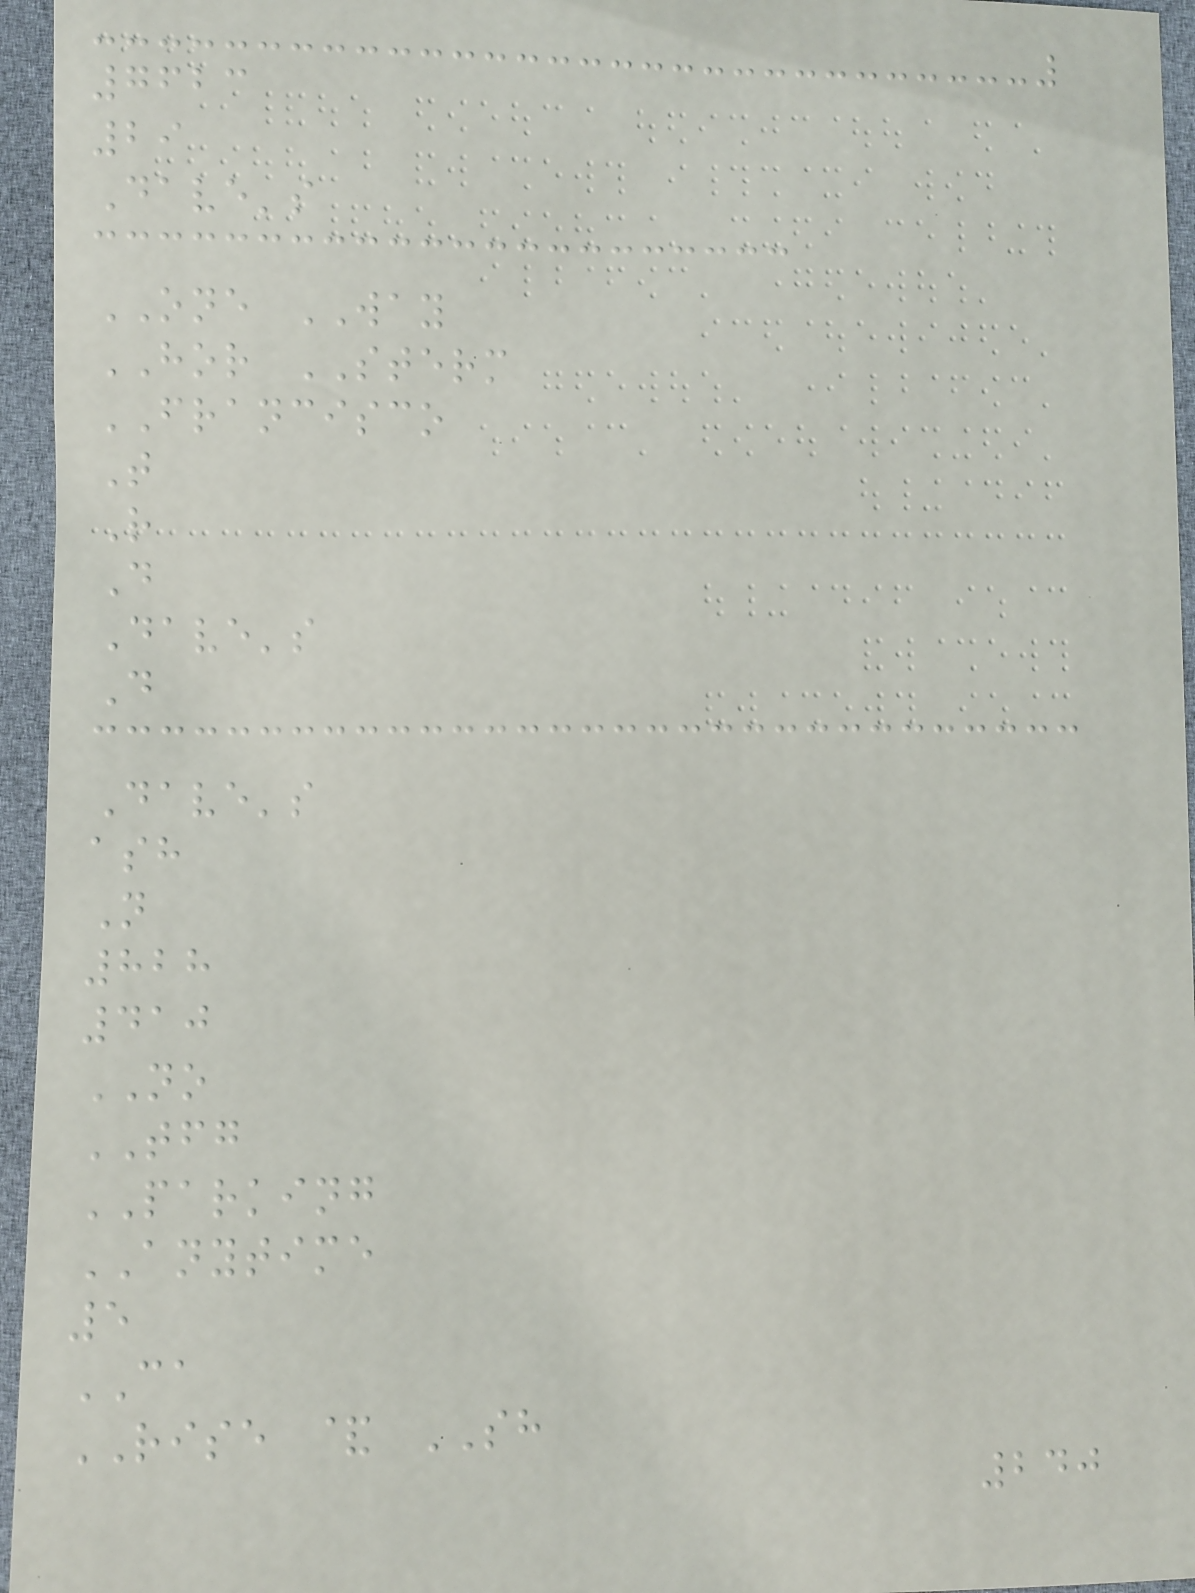7623
29
Dave's
ONE WAY
HOR STERM
FRANCISCO
T
R
D
Dave's
D
Dave's
ash
N
828
410
NO
TFG
PARKING
ANYTIME
5
CA
RISE & SH
240
